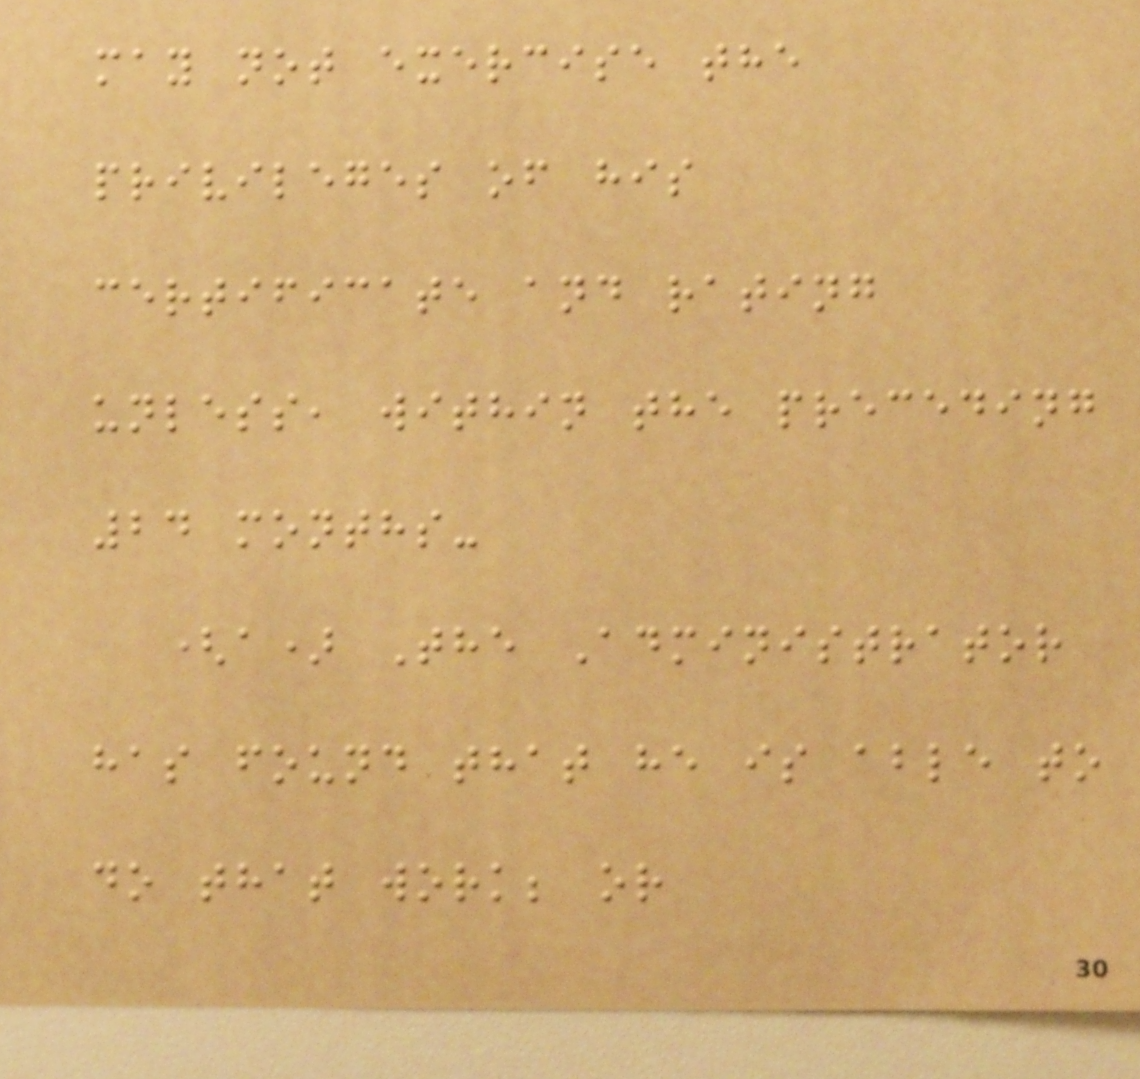may not exercise the
privileges of his
certificate and rating
unless, within the preceding
24 months-
(a) The Administrator
has found that he is able to
do that work; or
